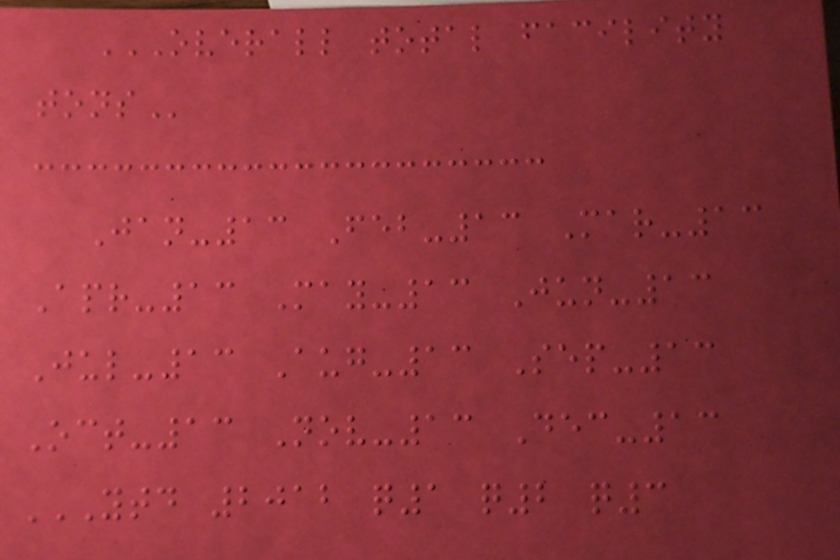OVERALL TOTAL FACILITY
TONS
Jan-13 Feb-13 Mar-13
Apr-13 May-13 Jun-13
Jul-13 Aug-13 Sep-13
Oct-13 Nov-13 Dec-13
YTD 2012 Q1 Q2 Q3
